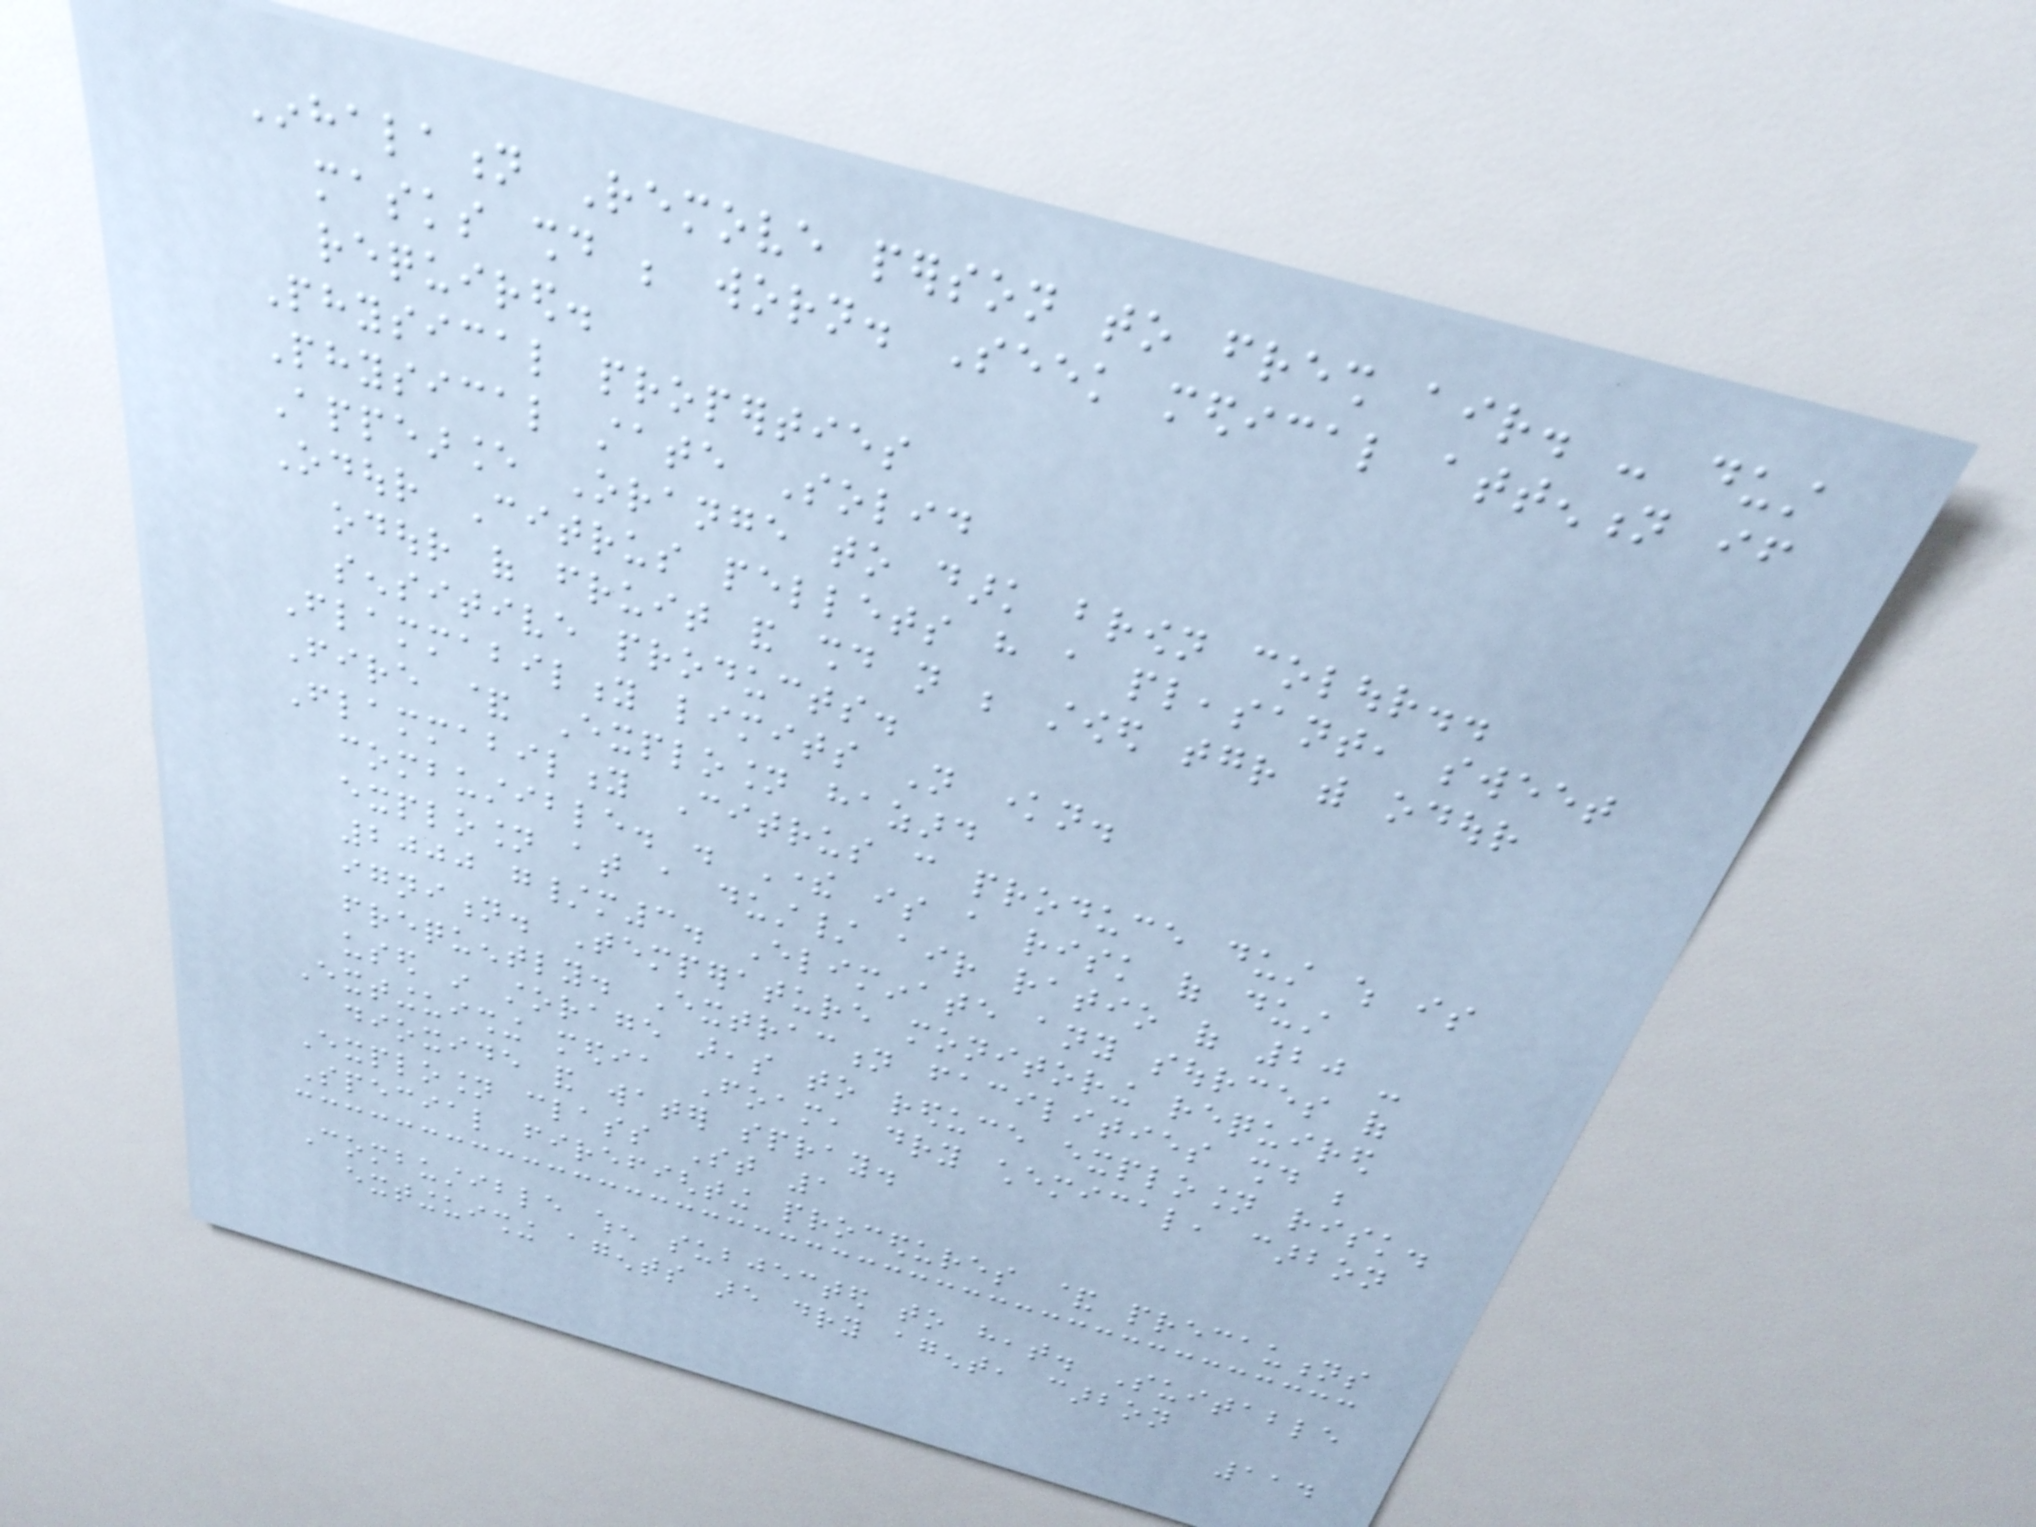Inhalation Remove person to fresh air. - dust
masks should be worn. Seek medical attention if
required.
Physical properties
Physical state Solid
Appearance Orange to dark brown colour..
Odour Citrus pellets have a pleasant, sweet
odour of fruit and should not be stowed together with odour
sensitive products.
Flammability limits Not known.
Fire & Explosion hazard
Flammability Citrus can produce dust which is
combustible. . There is a risk of dust
explosion at a dust/ air ratio of 20 -
2000 g/m3. Eliminate any sources of
ignition. Temperature monitoring required
frequently. Extraction facilities should be
used in storage areas to reduce explosion risk.
Extinguishing media Foam, dry chemical, carbon
dioxide and water spray.
Explosion class St 1
Special firefighting procedures & precautions
Combustible when subjected to heat. Suitable
extinguishing agents are dry agent, carbon
114
